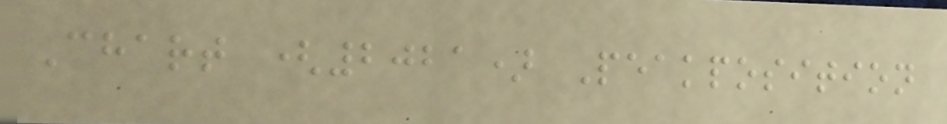Chart (2021) Peakposition
